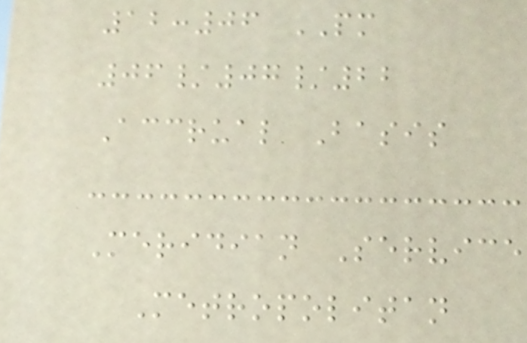12:06 PM
06/07/22
Accrual Basis
Meridian Service
Metropolitan
